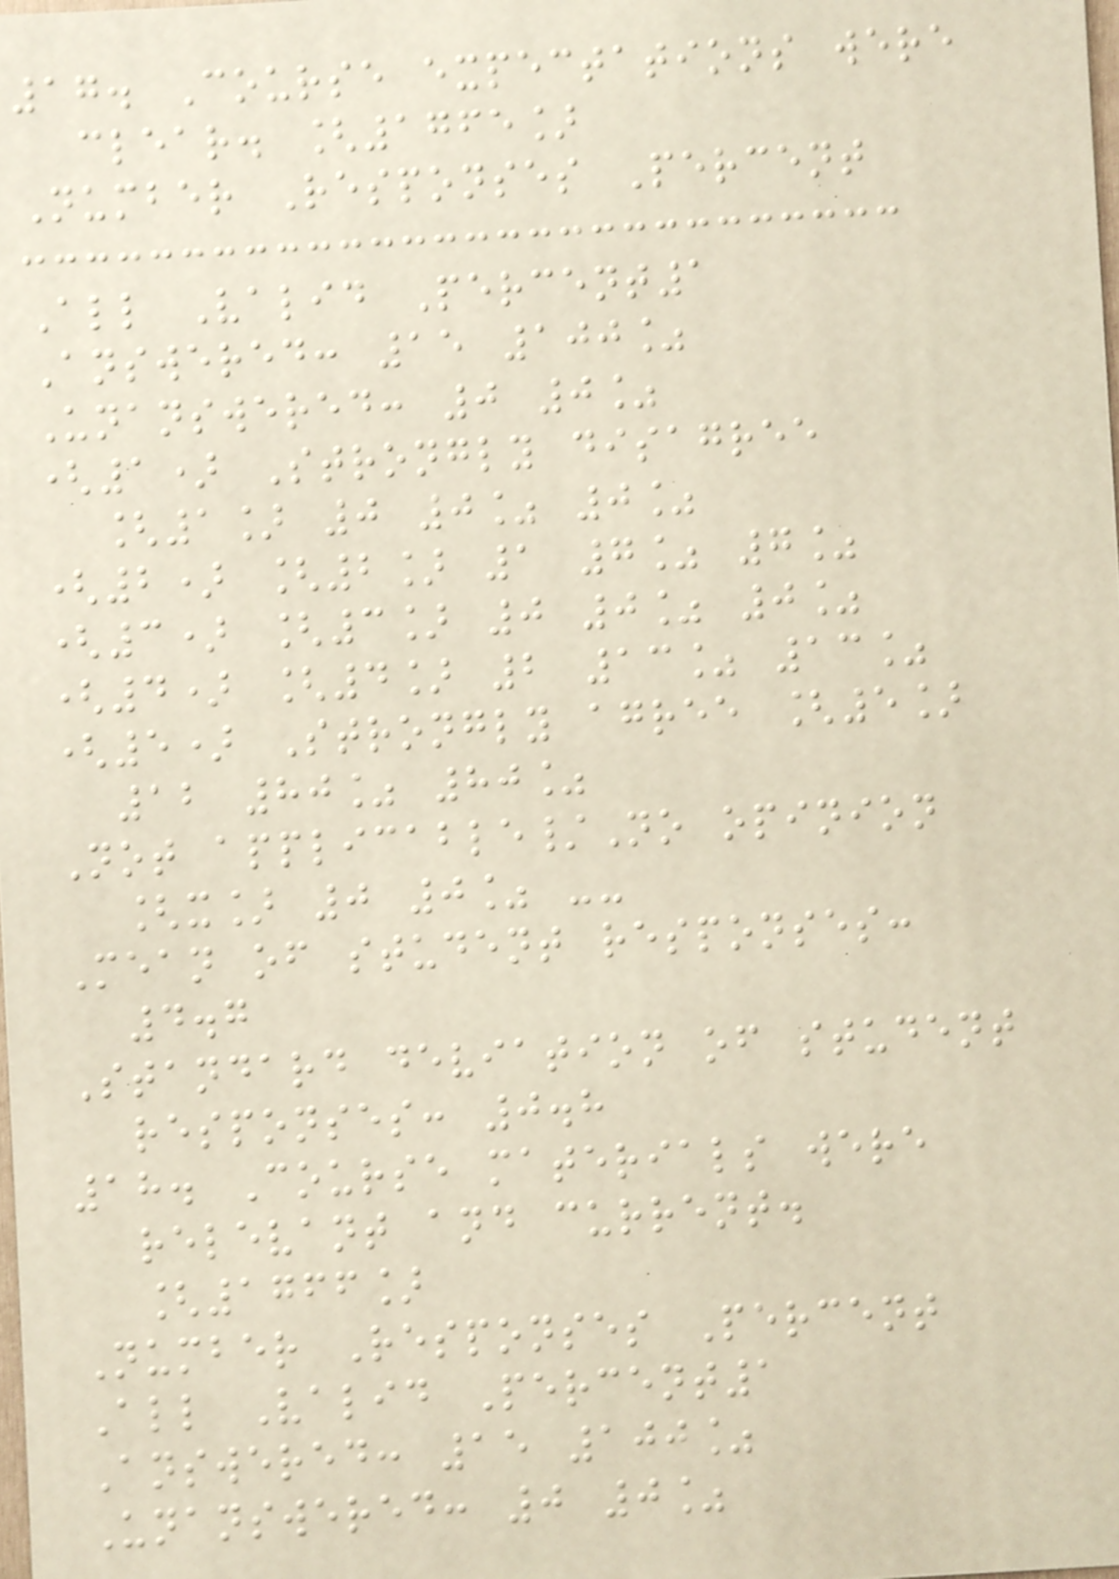17. Course expectations were
clear. [1765]
Number Responses Percent
All Valid Percent1
Answered: 15 100%
Unanswered: 0 0%
(1) Strongly disagree
[1] 0 0% 0%
(2) [2] 1 7% 7%
(3) [3] 0 0% 0%
(4) [4] 2 13% 13%
(5) Strongly agree [5]
12 80% 80%
Not applicable/No opinion
[x] 0 0% --
Mean of student responses:
4.7
Standard deviation of student
responses: 0.8
18. Course materials were
relevant and current.
[1766]
Number Responses Percent
All Valid Percent1
Answered: 15 100%
Unanswered: 0 0%
